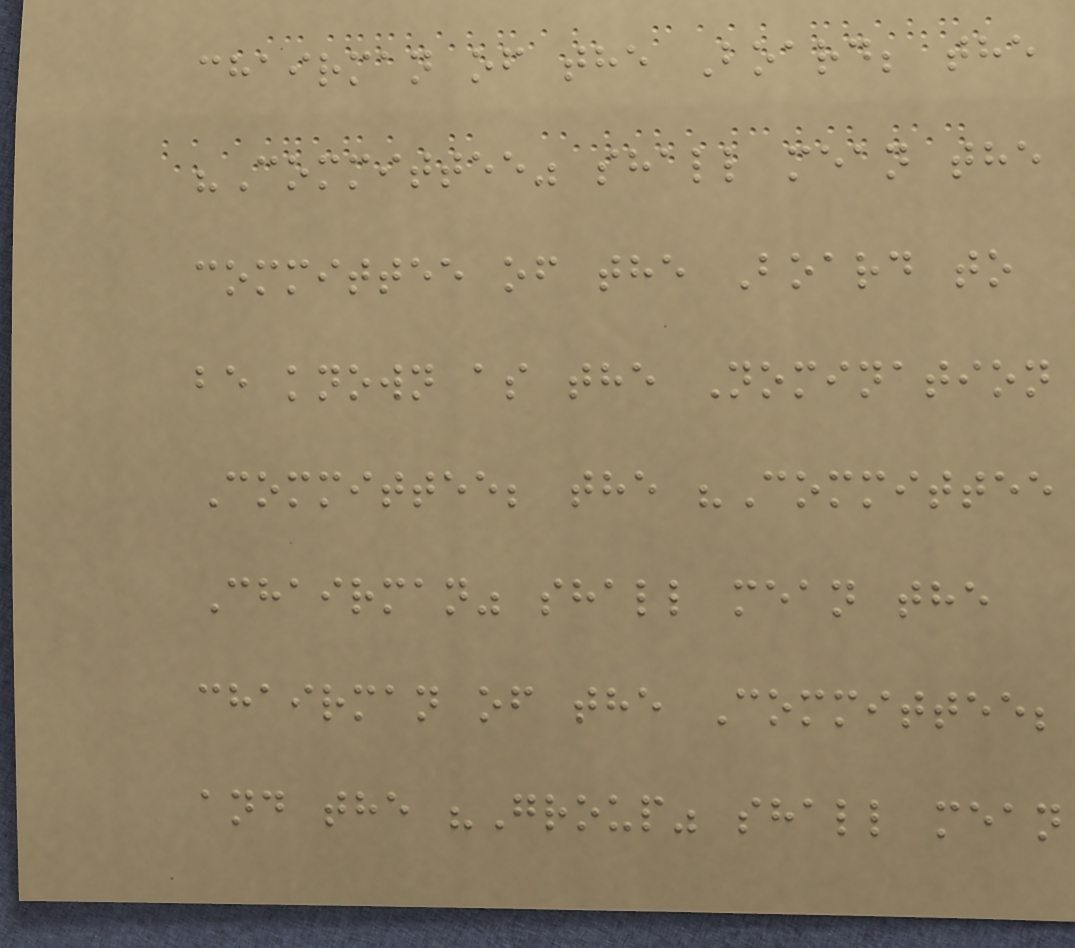chairman of the Board; the
"Committee" shall mean the
committee of the Board to
be known as the Nomination
Committee; the "Committee
Chairman" shall mean the
chairman of the Committee;
and the "Group" shall mean
